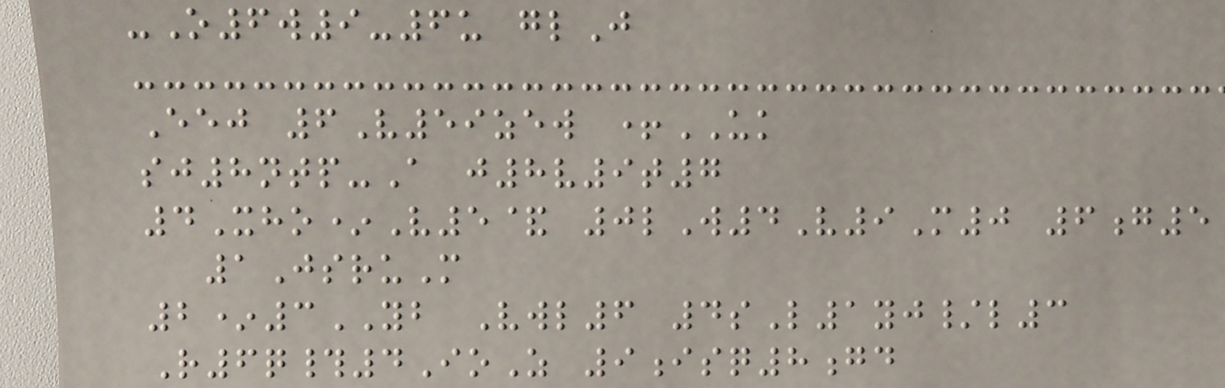-O6w9-6u glJ
Eej 6V59zew +UK
sj8ntp-A j8v9t7
4Xho*V5& 0lW4V9M0 6g5
1JsruM
2*3YB Vwl6 4sL1yj/l3
R6q#4IoZ 9isq8gd
